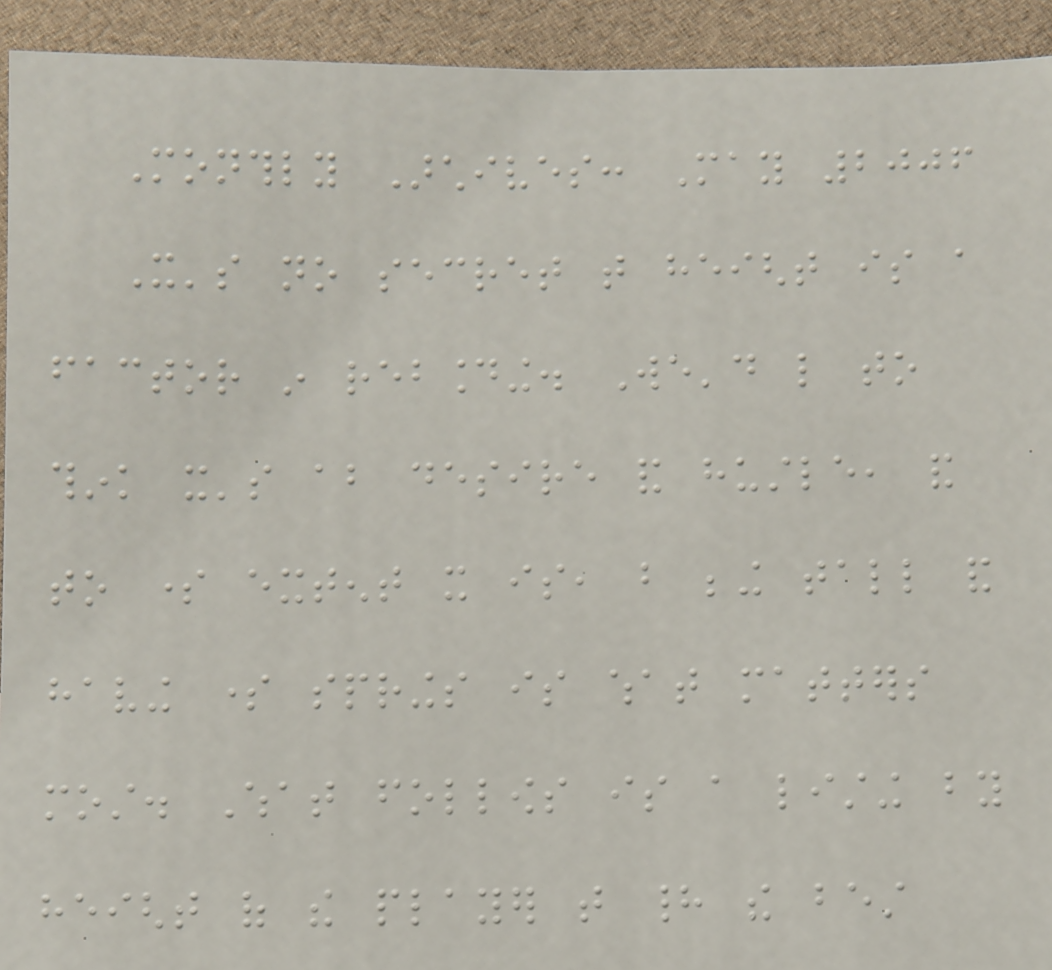Monthly Archives: May 2006
It's no secret that height is a
factor in rebounding. We'd like to
think it's about desire and hustle, and
to some extent it is, but being tall and
having some springs is what matters
most. What follows is a listing by
height of the player that had the best
